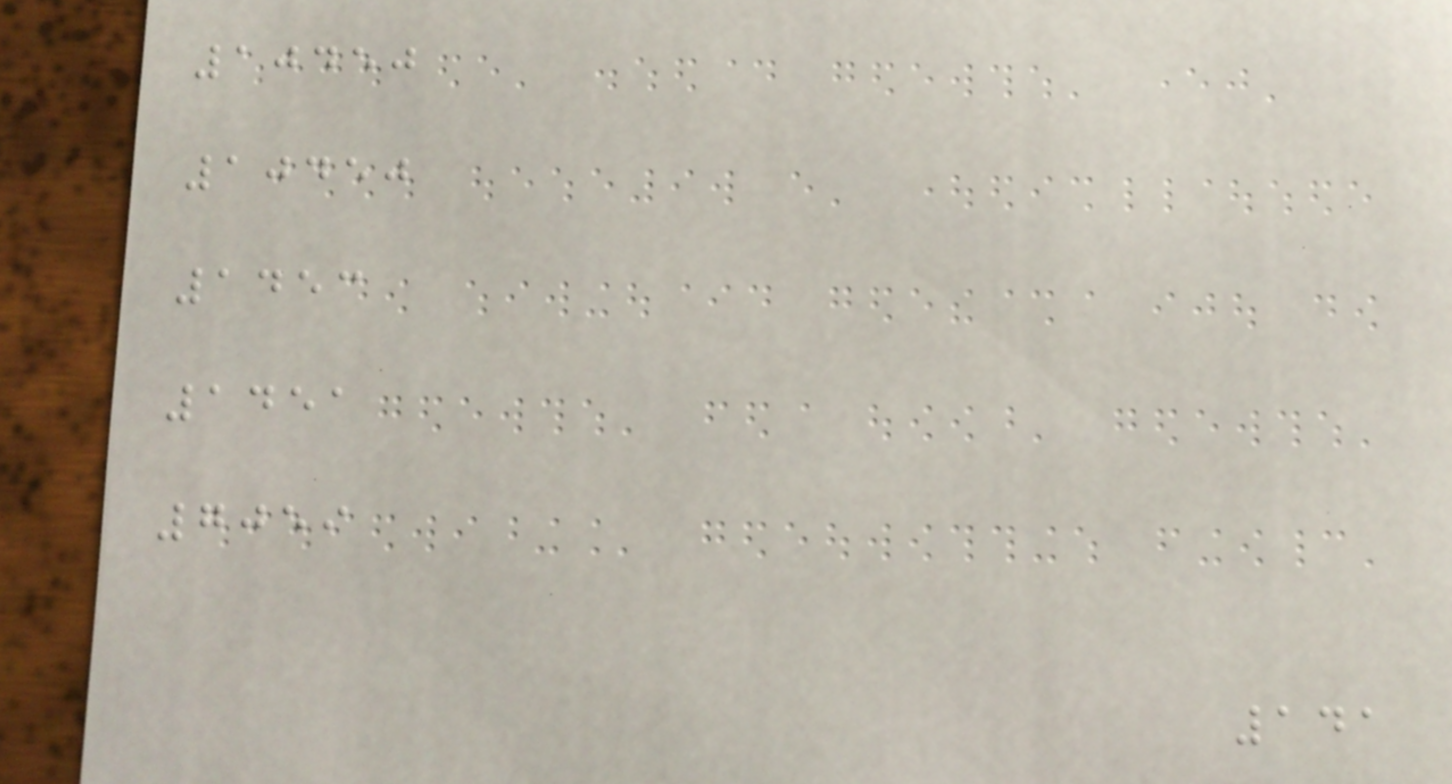10450
10450
1453
1451
7059
141
